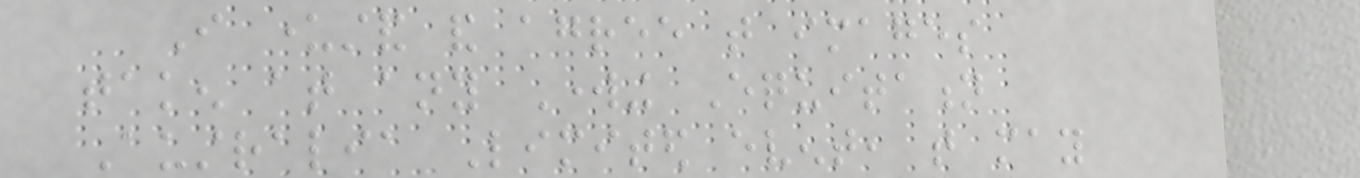I understand and agree that images
taken at any Working Equitation
Australia Limited event, that may
